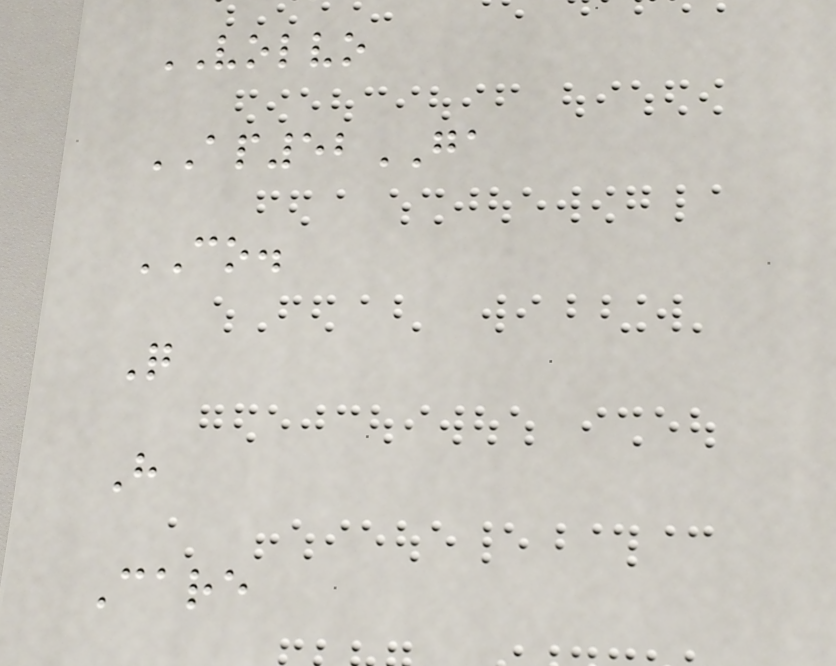VOLVO
AP52GA
CO.
Q
H
Care
